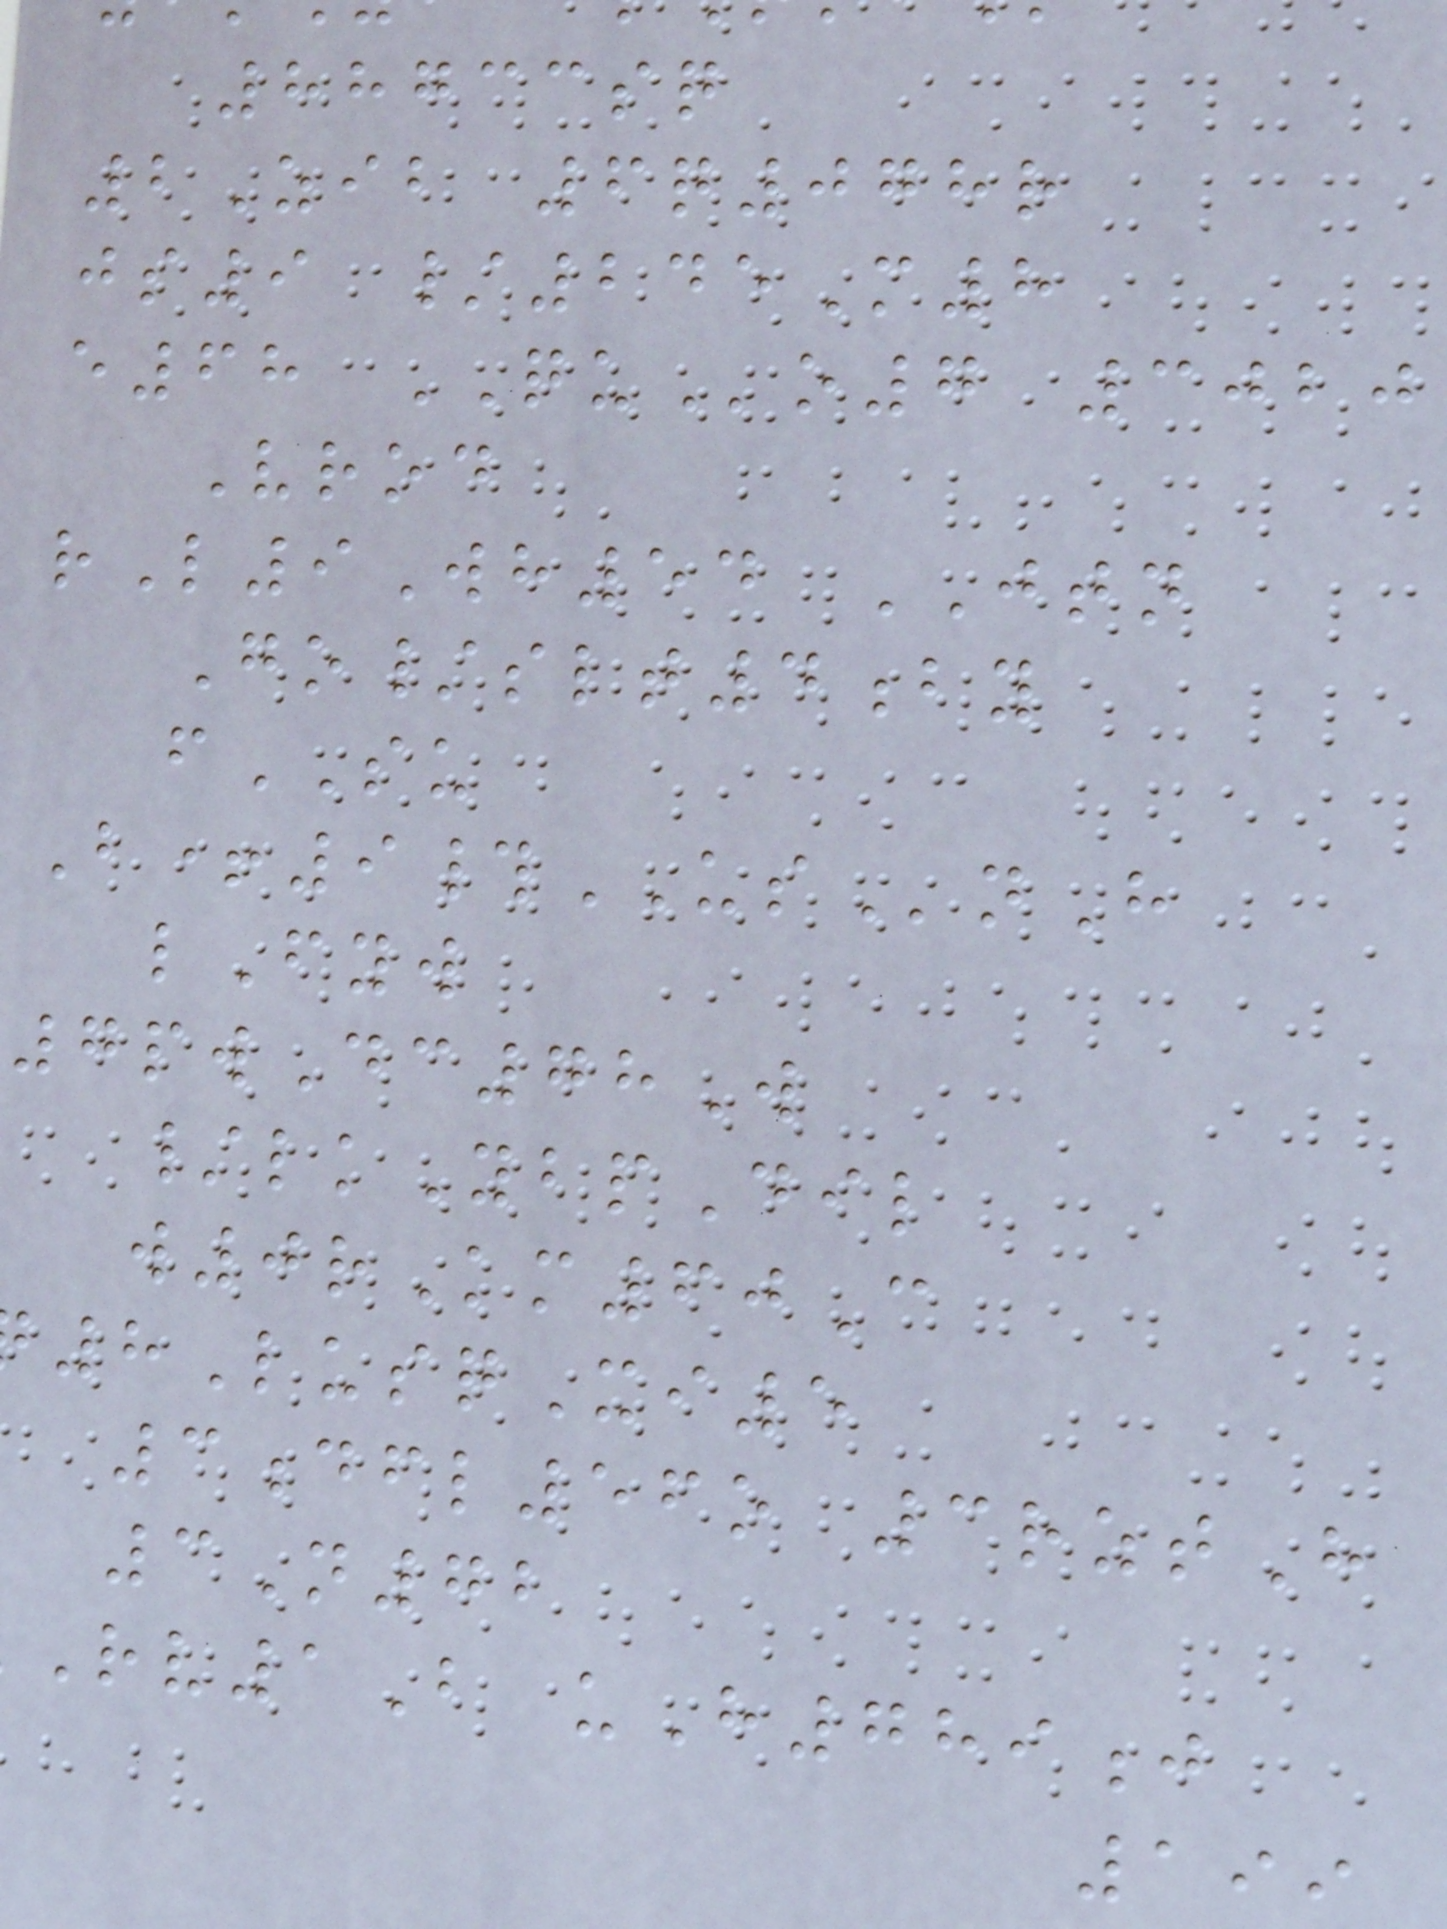88733sq
2Zib 6q078r
js9 /245M8
e68 QUo7 3020
Vrod
rL9Wh54 JTN
Go/slt4by
fSU
B+9#USnH
lFyw
7pwDc78W
/lkYbpDil
w0rKm60C
8LusqXi5
3dfl56o 3rztH
3N72
1B uH789j
